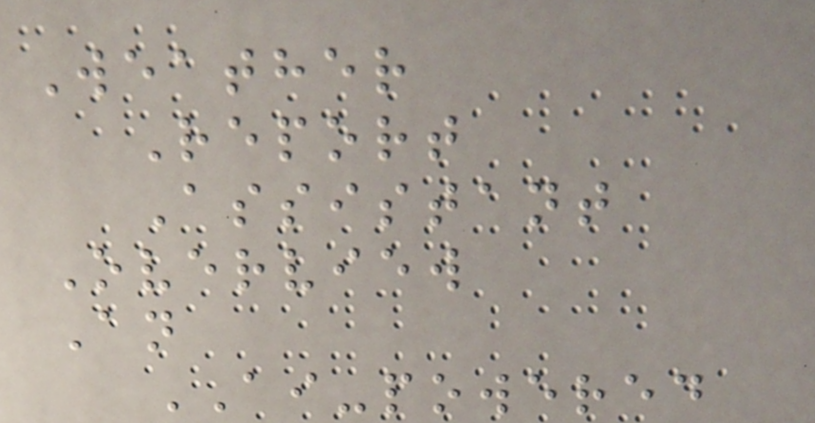Weather
Report
Assistant
Overview
An
AI-powered
